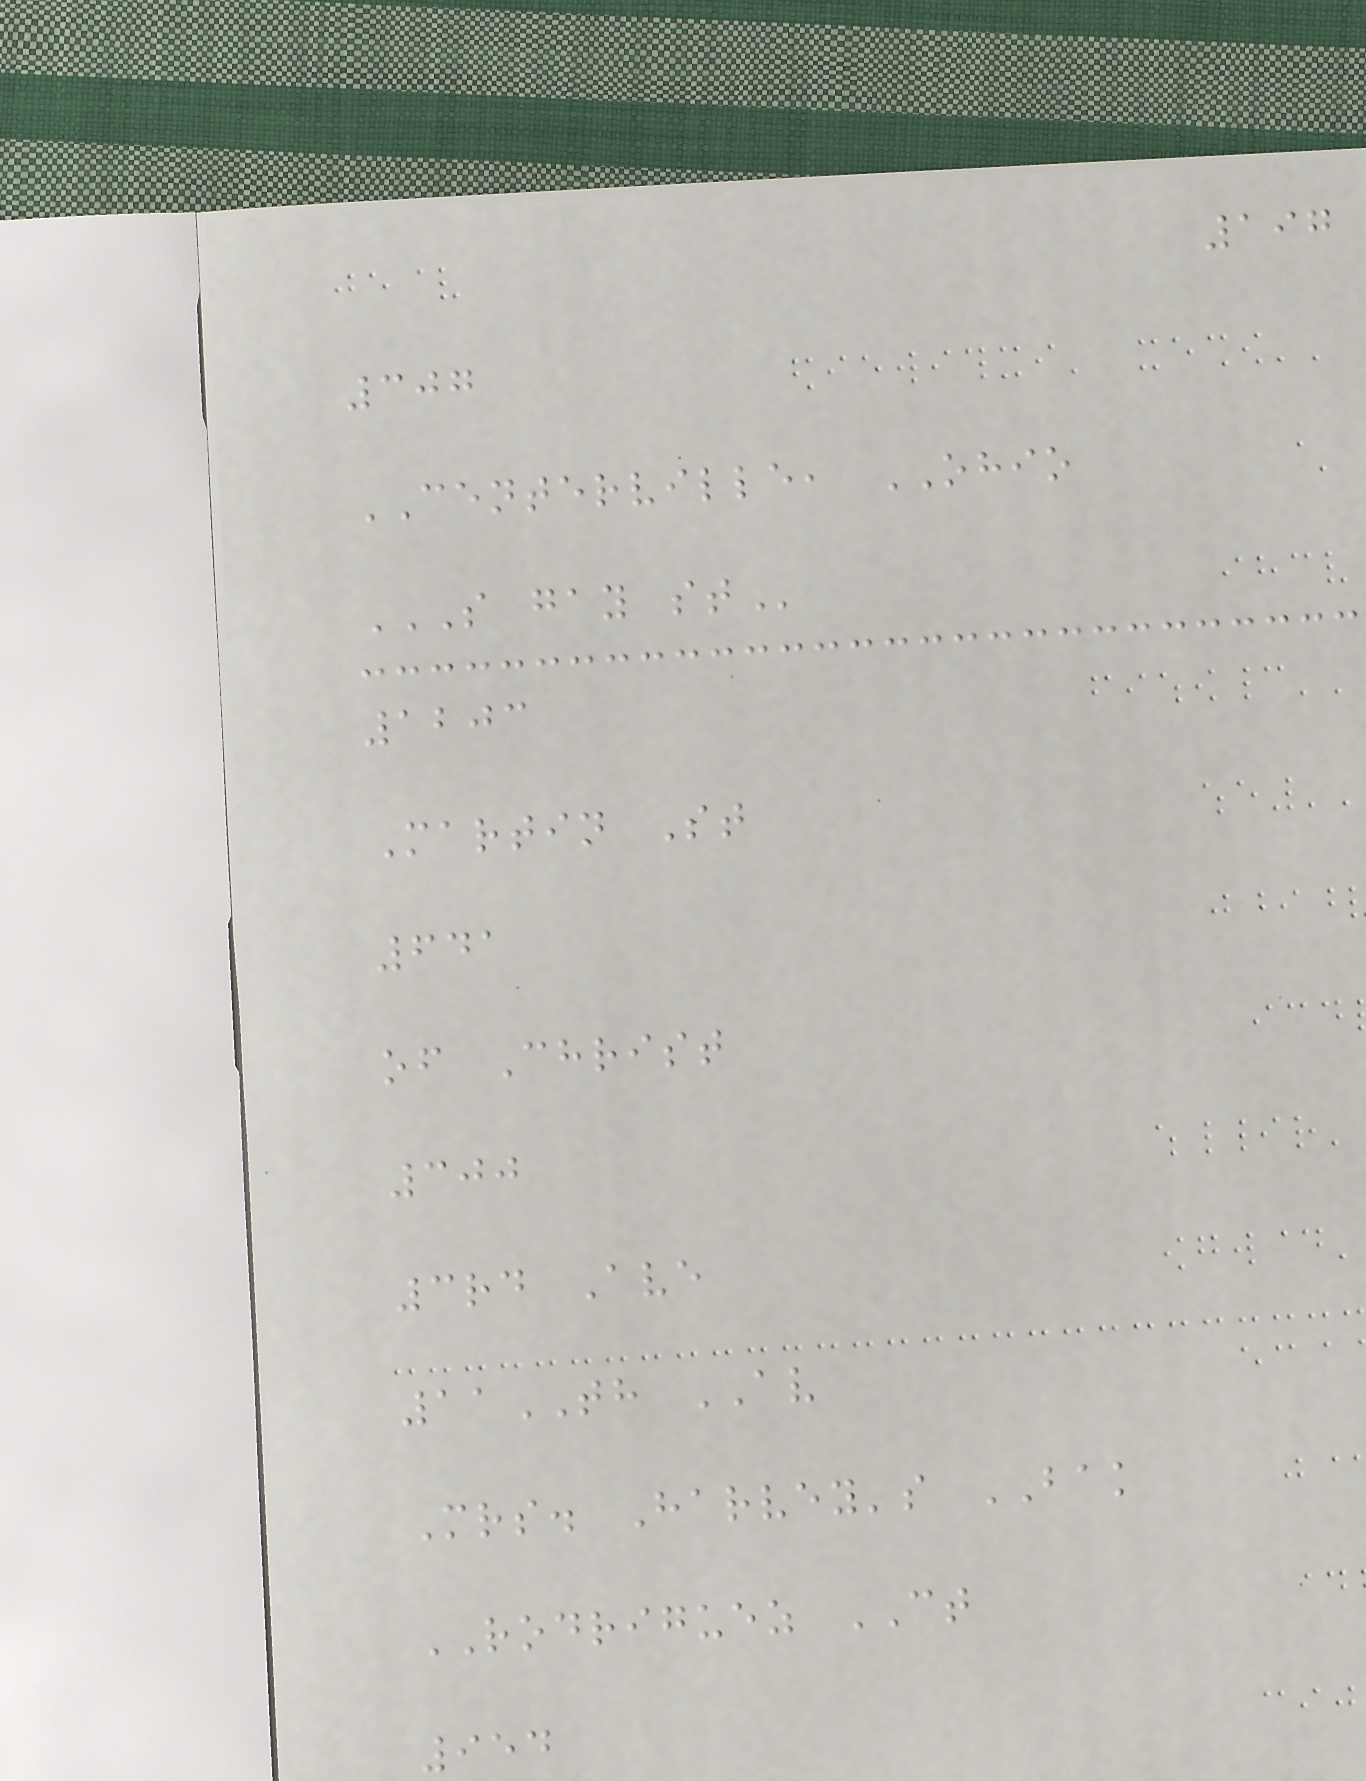197
307
CENTERVILLE, OHIO
S GAY ST
1203
Martin St
641
of Christ
300
3rd Ave
11TH AV
Mrs. Harvey's BAK
RODRIGUEZ CT
954
